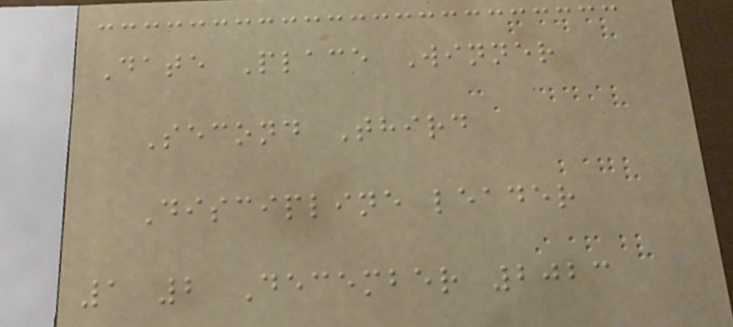Date Place Winner
Second Third
Discipline leader
1 2 December 2023
